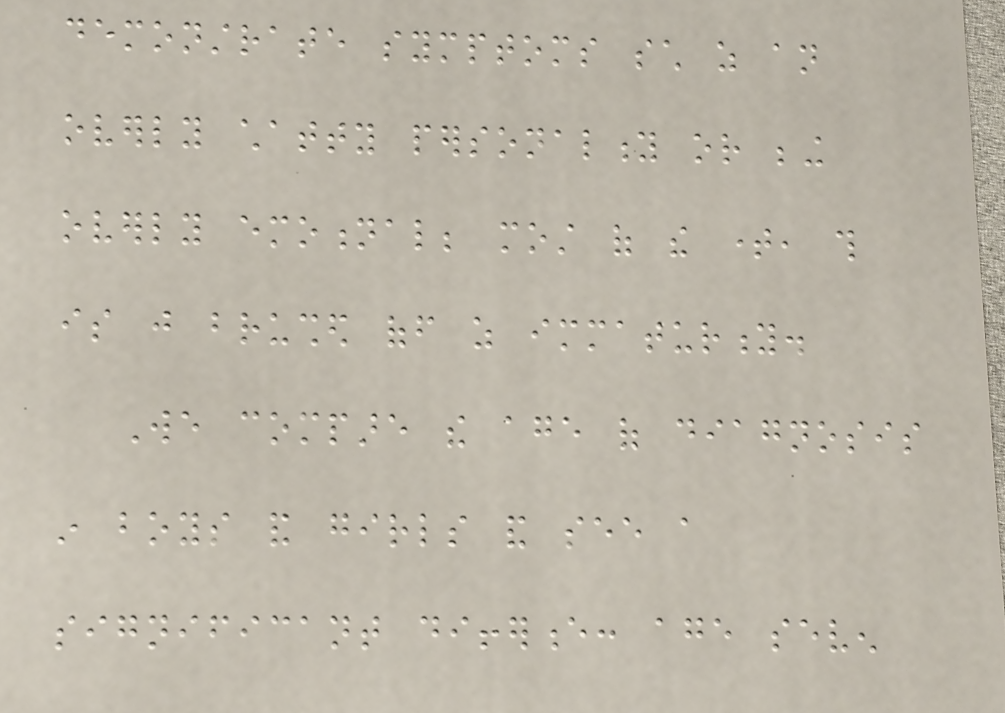demonstrate symptoms such as an
overly chatty personality or being
overly emotional; most of the time, this
is just brushed off as immaturity.
We compare the age of diagnosis
in boys and girls and see a
significant difference: age seven
